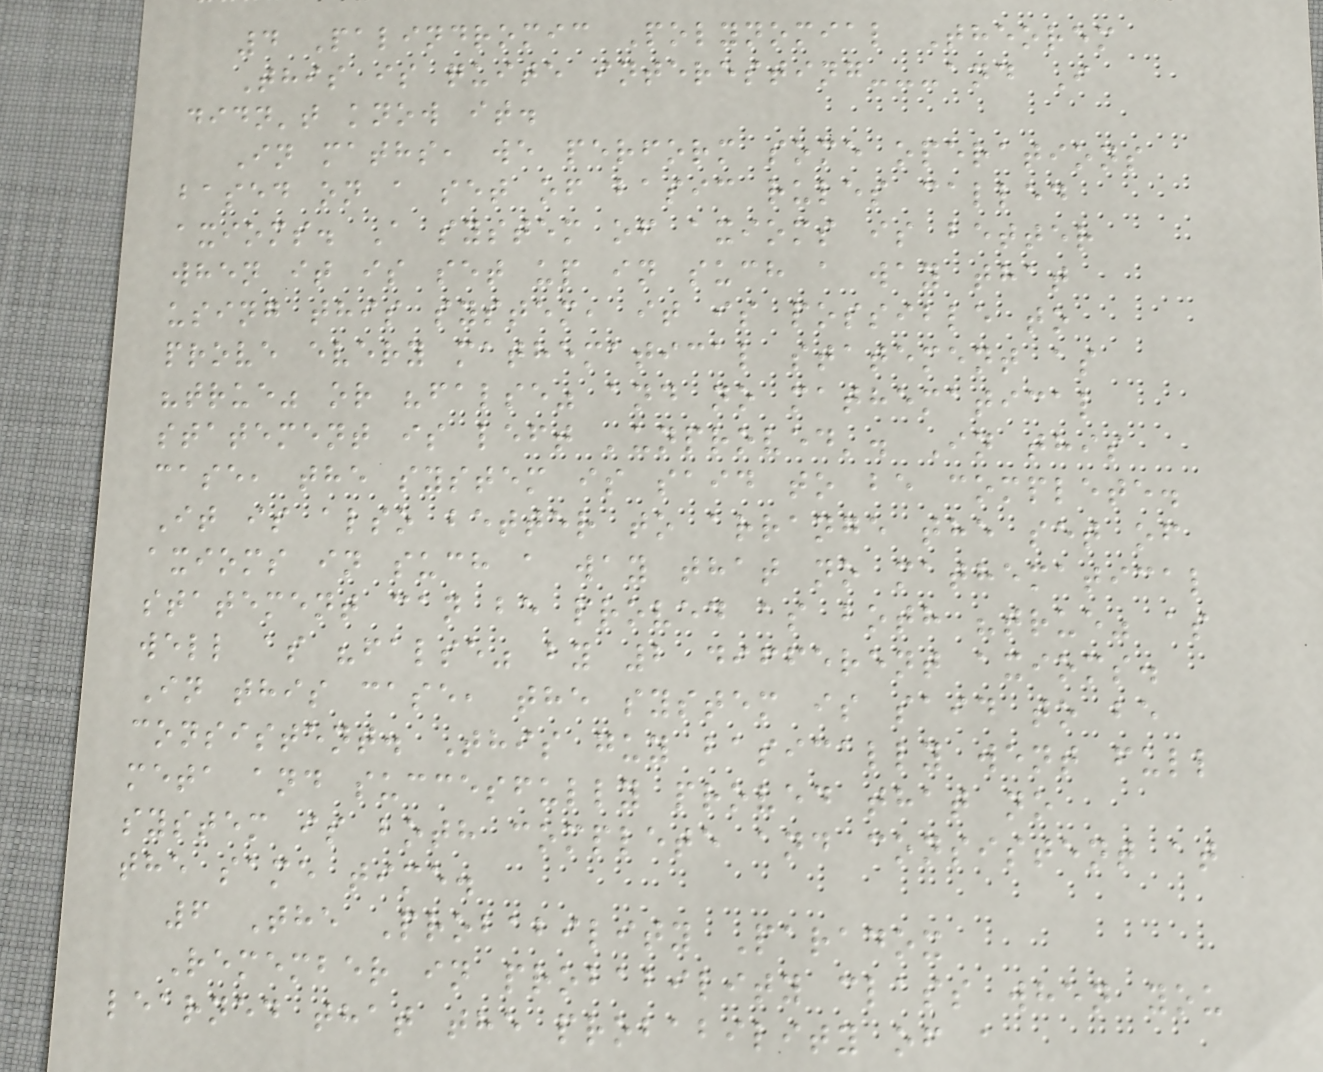4 Palindromic Polynomial Theorem
This is quite interesting---and I
didn't know it.
In maths, we perform some operations
based on a set of basic rules called
axioms. A system of axioms is better
when it is set up in such a way that
using this system, it is possible to
prove every mathematical statement as
"true" or "false" and no mathematical
statement is left 'unproved'. In this
case, the system is said to be complete.
It is also better to arrange the set of
axioms in such a way that no mathematical
statement can be proved as both "true" as
well as "false" by 2 different axioms.
In this case, the system is said to be
consistent. This guy basically went full
meta and succesfully proved that no
system is both complete and consistent at
the same time.
6 The Probability Paradox
Remember in probability class when you
learned that the probability of a
